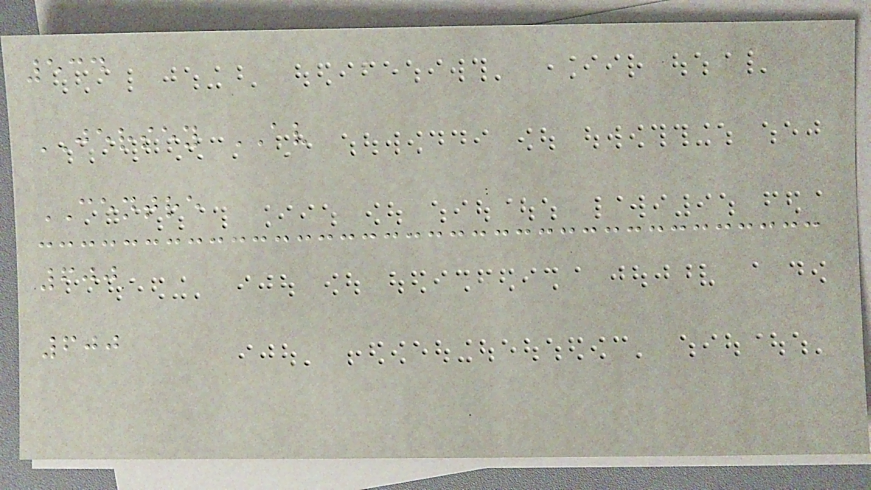534
JERSEY AV
CENTRE
600
600
